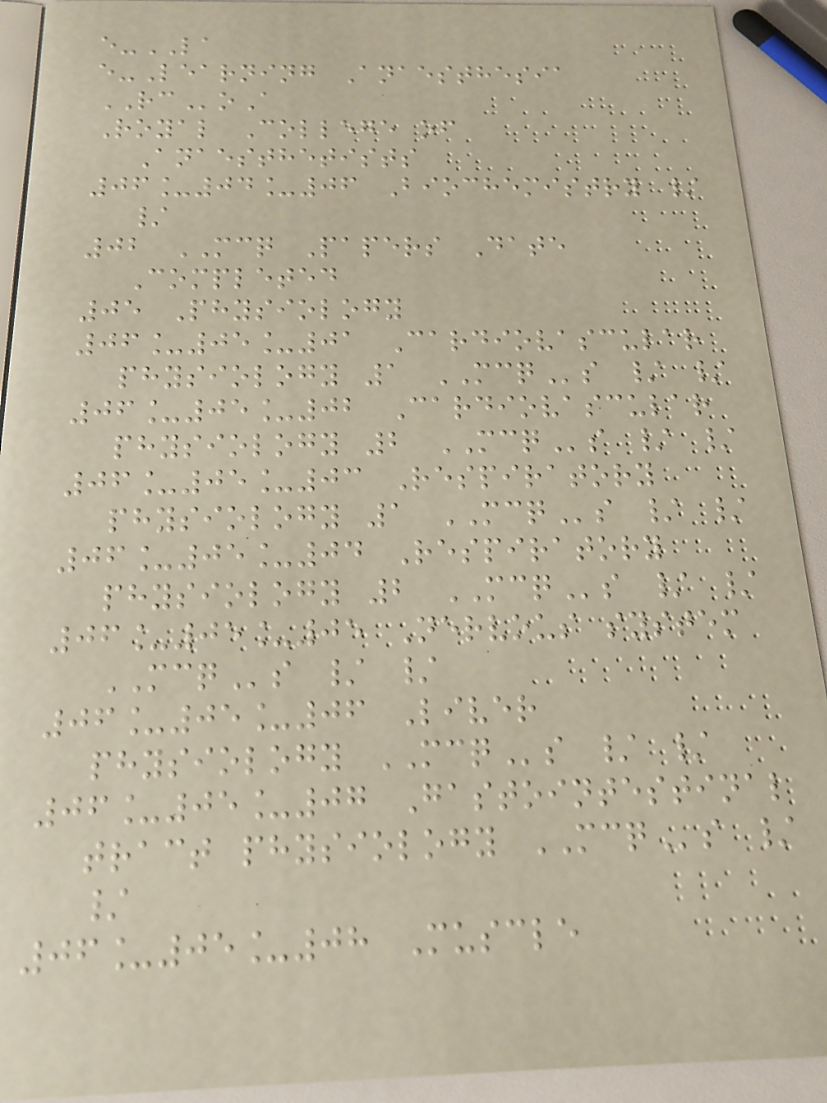e-LA
e-Learning Anaesthesia
RCoA
Royal College of
Anaesthetists
06_04_06 Biochemistry /
/
02 MCQ Papers Date
Completed
05 Physiology
06_05_01 Cardiovascular
physiology 1 MCQs / /
06_05_02 Cardiovascular
physiology 2 MCQs / /
06_05_03 Respiratory
physiology 1 MCQs / /
06_05_04 Respiratory
physiology 2 MCQs / /
06_05_05 Nervous system
MCQs / /
06_05_06 Liver
physiology MCQs / /
06_05_07 Gastointestinal
tract physiology MCQs /
/
06_05_08 Muscle
